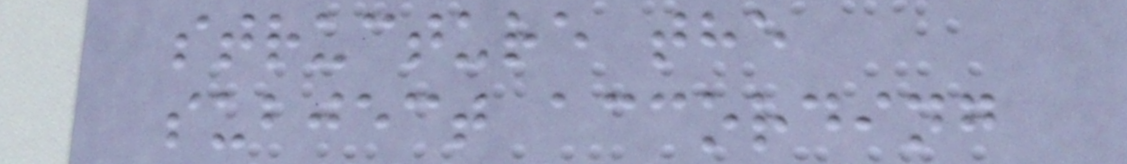structure the
subject according
